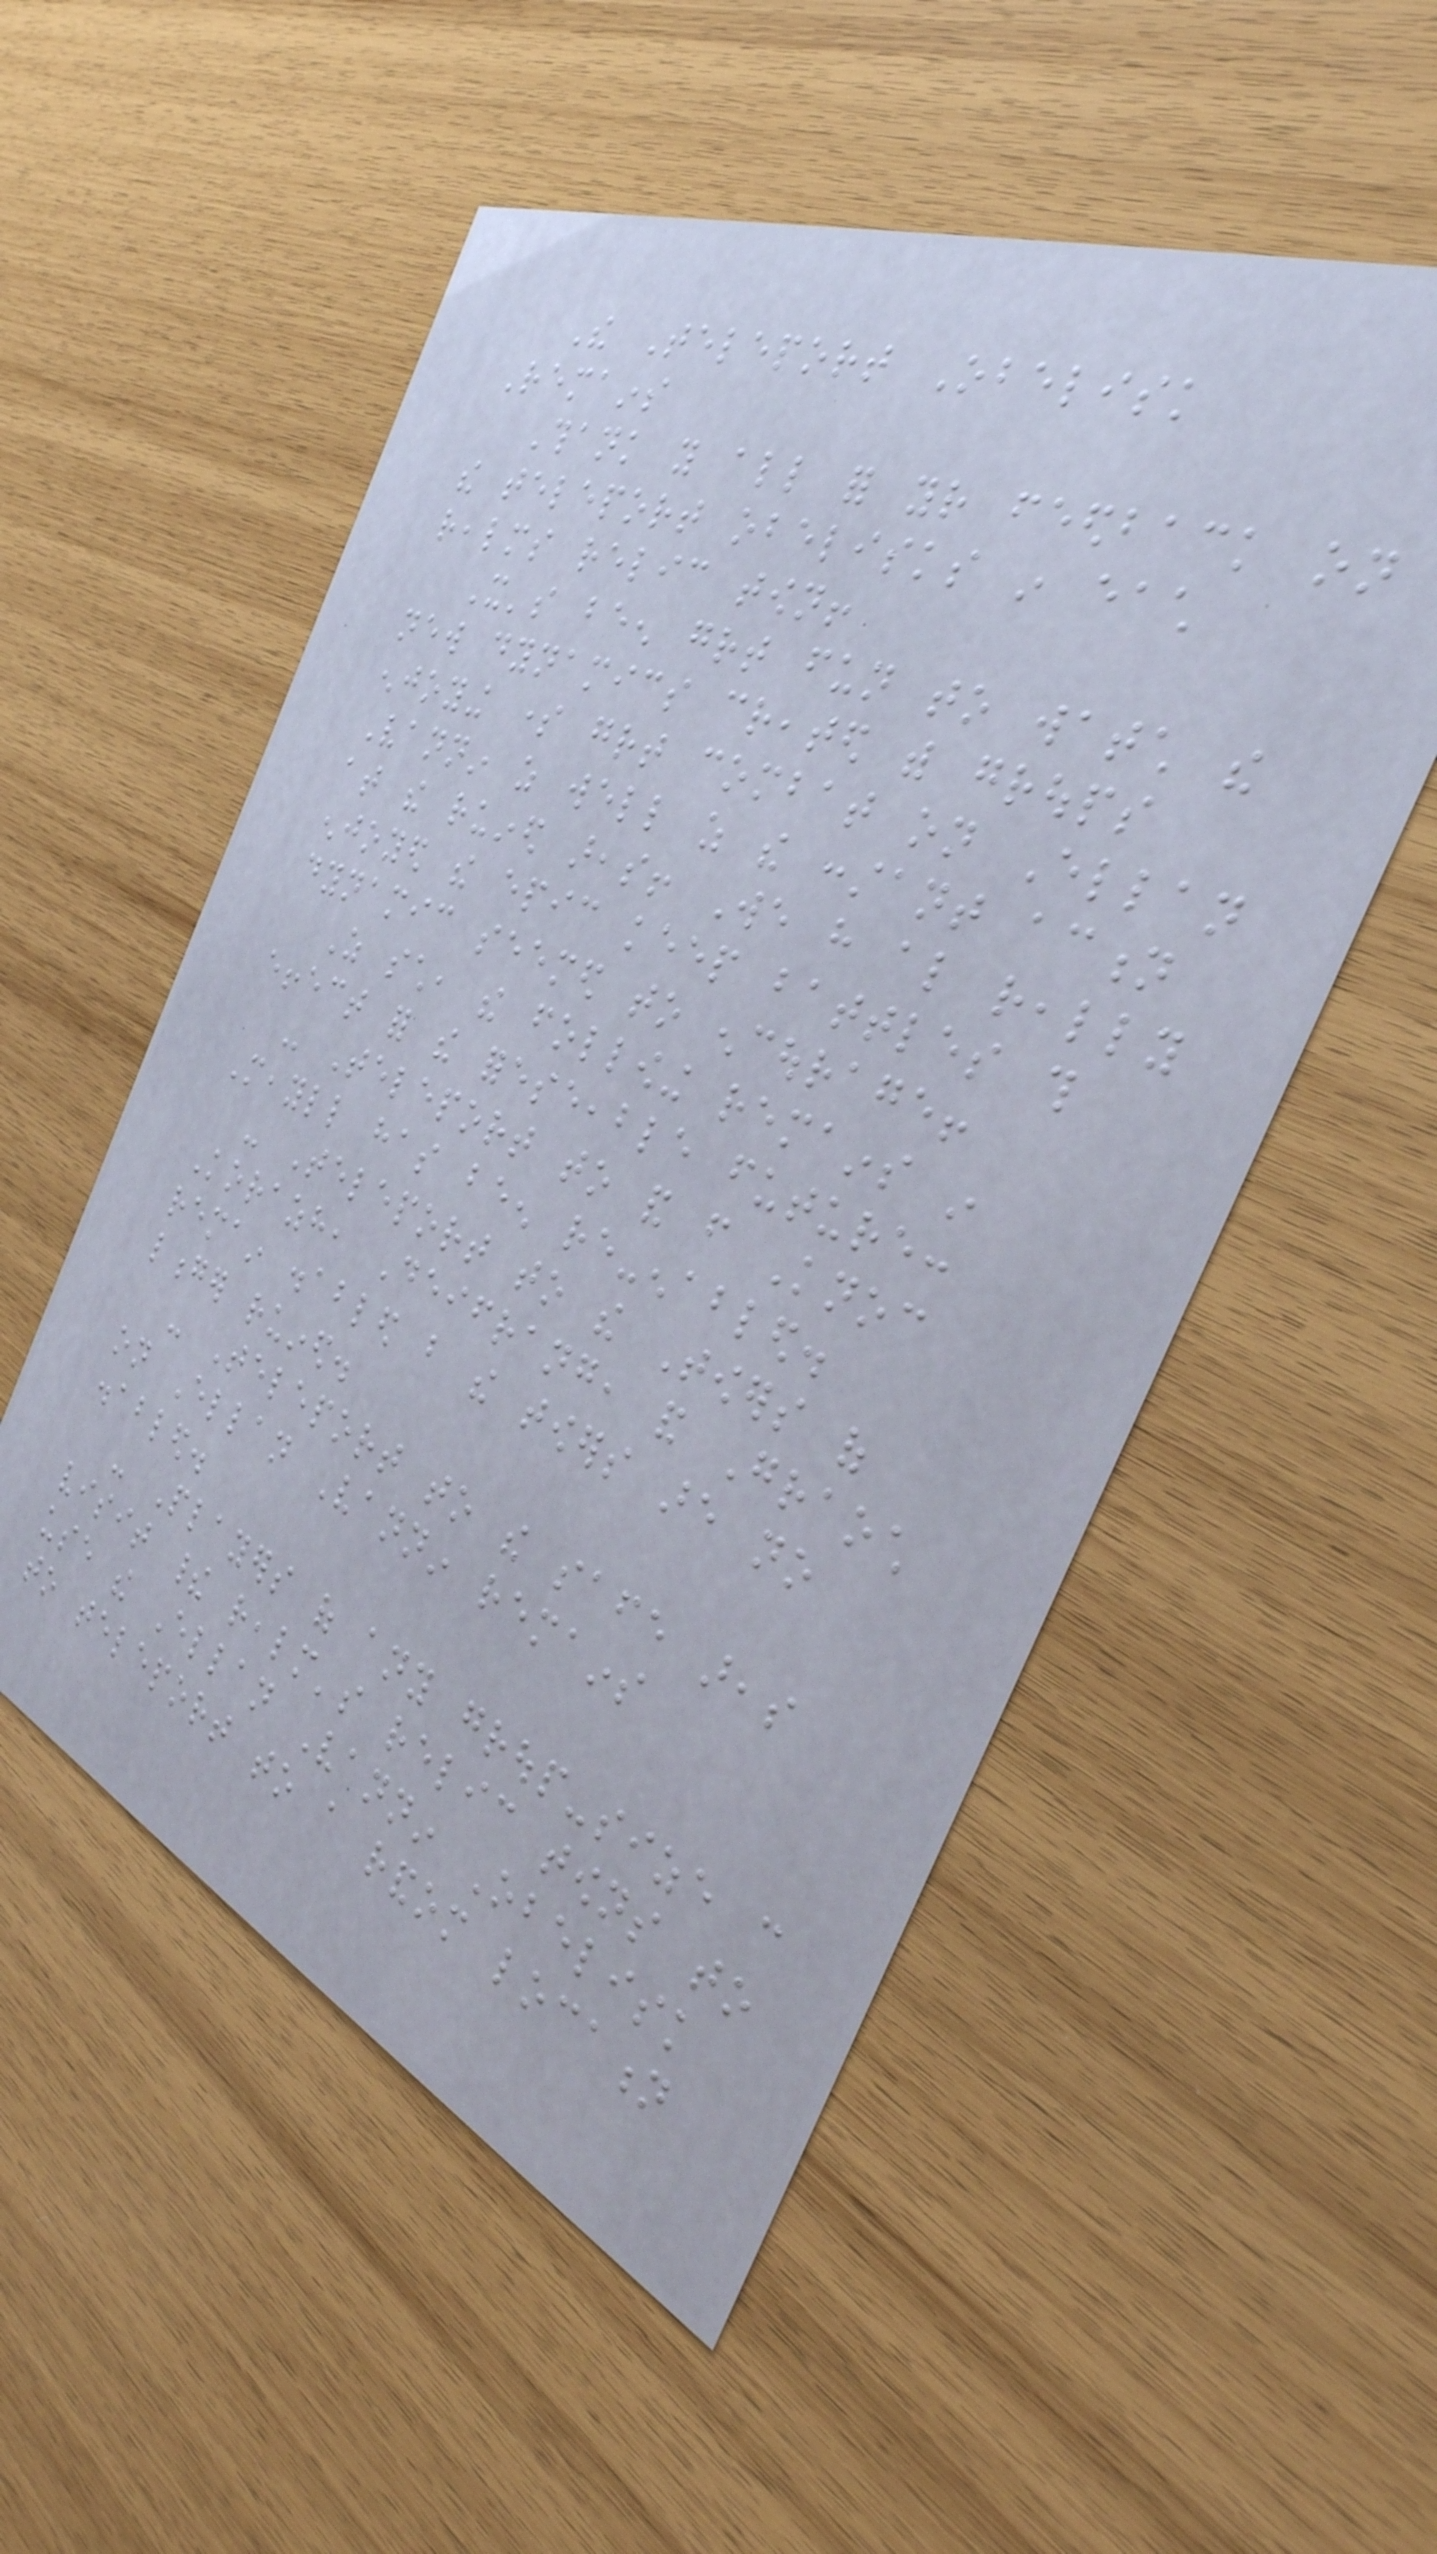The Teleport Obelisk
Remains
Thank you all for your feedback on
the teleport obelisks in each
realms relic town!
It's been great fun to watch the
new dynamics created with groups
enjoying some great combat on Ellan
Vannin as well as the constant action
at the ruined areas! We have also really
enjoyed the epic keep battles this
dynamic seemed to encourage!
As such, the following remains in
effect for the foreseeable future:
- Teleport to and from Knoc
Meayll has been re-enabled.
- Teleport to the Towers of
Korazh, Deifrang, and Graoch
remain disabled but the towers are no
longer ruined.
- Teleport to the safe areas
on Ellan Vannin remains
disabled.
- Players of any group-size can
visit their realm's relic towns to
use the Ellan Vannin Obelisk
to teleport to a random location
